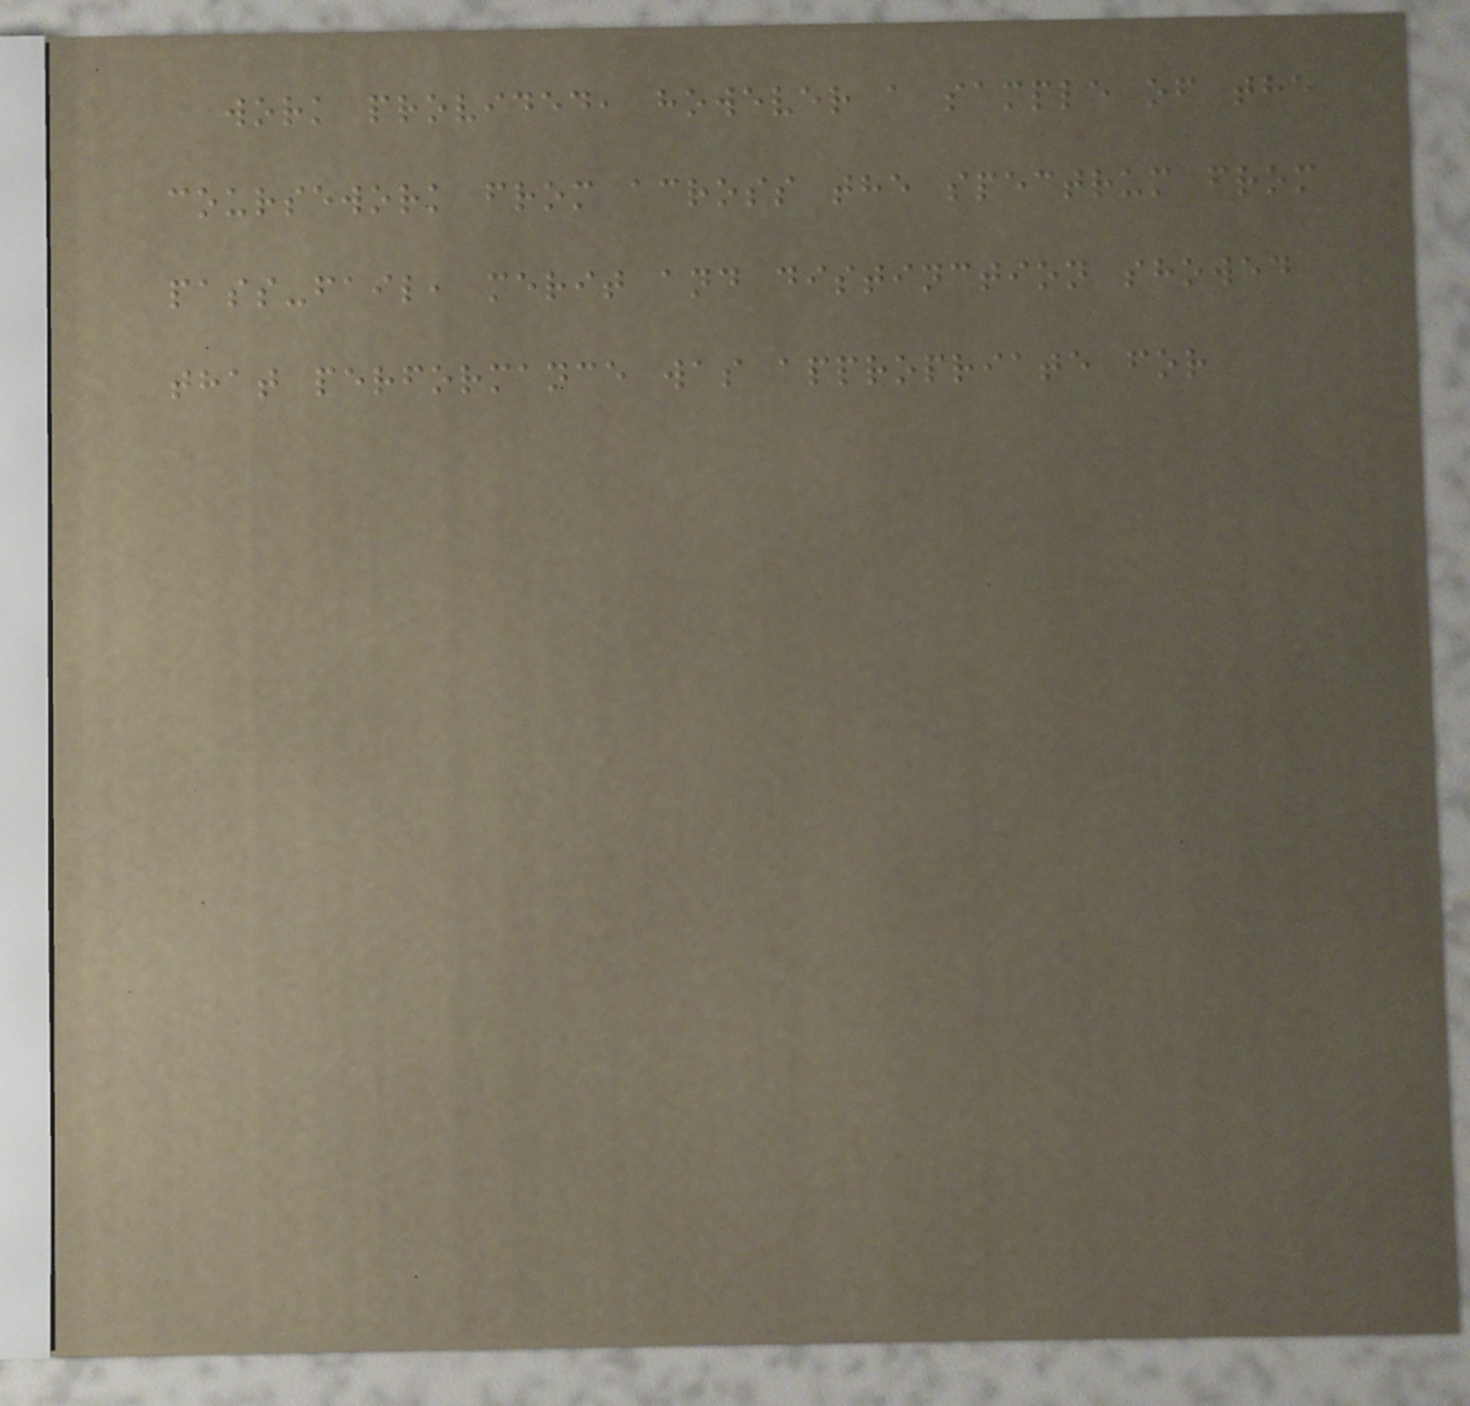work provided, however a sample of the
coursework from across the spectrum from
pass-fail, merit and distinction showed
that performance was appropriate for
